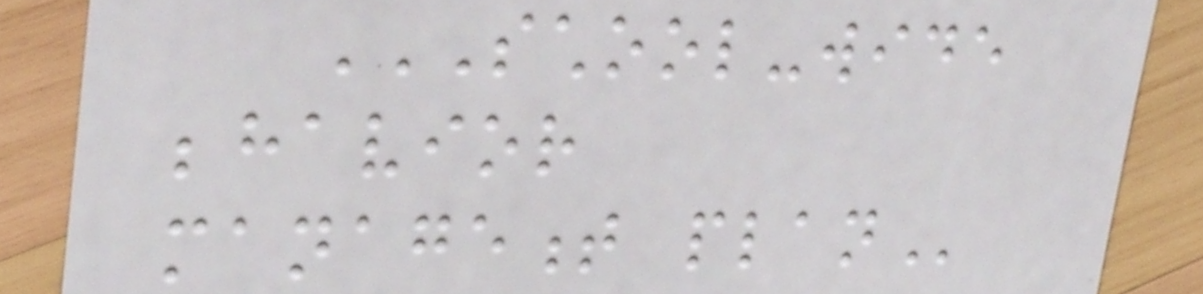SCHOOL-WIDE
BEHAVIOR
MANAGEMENT PLAN
